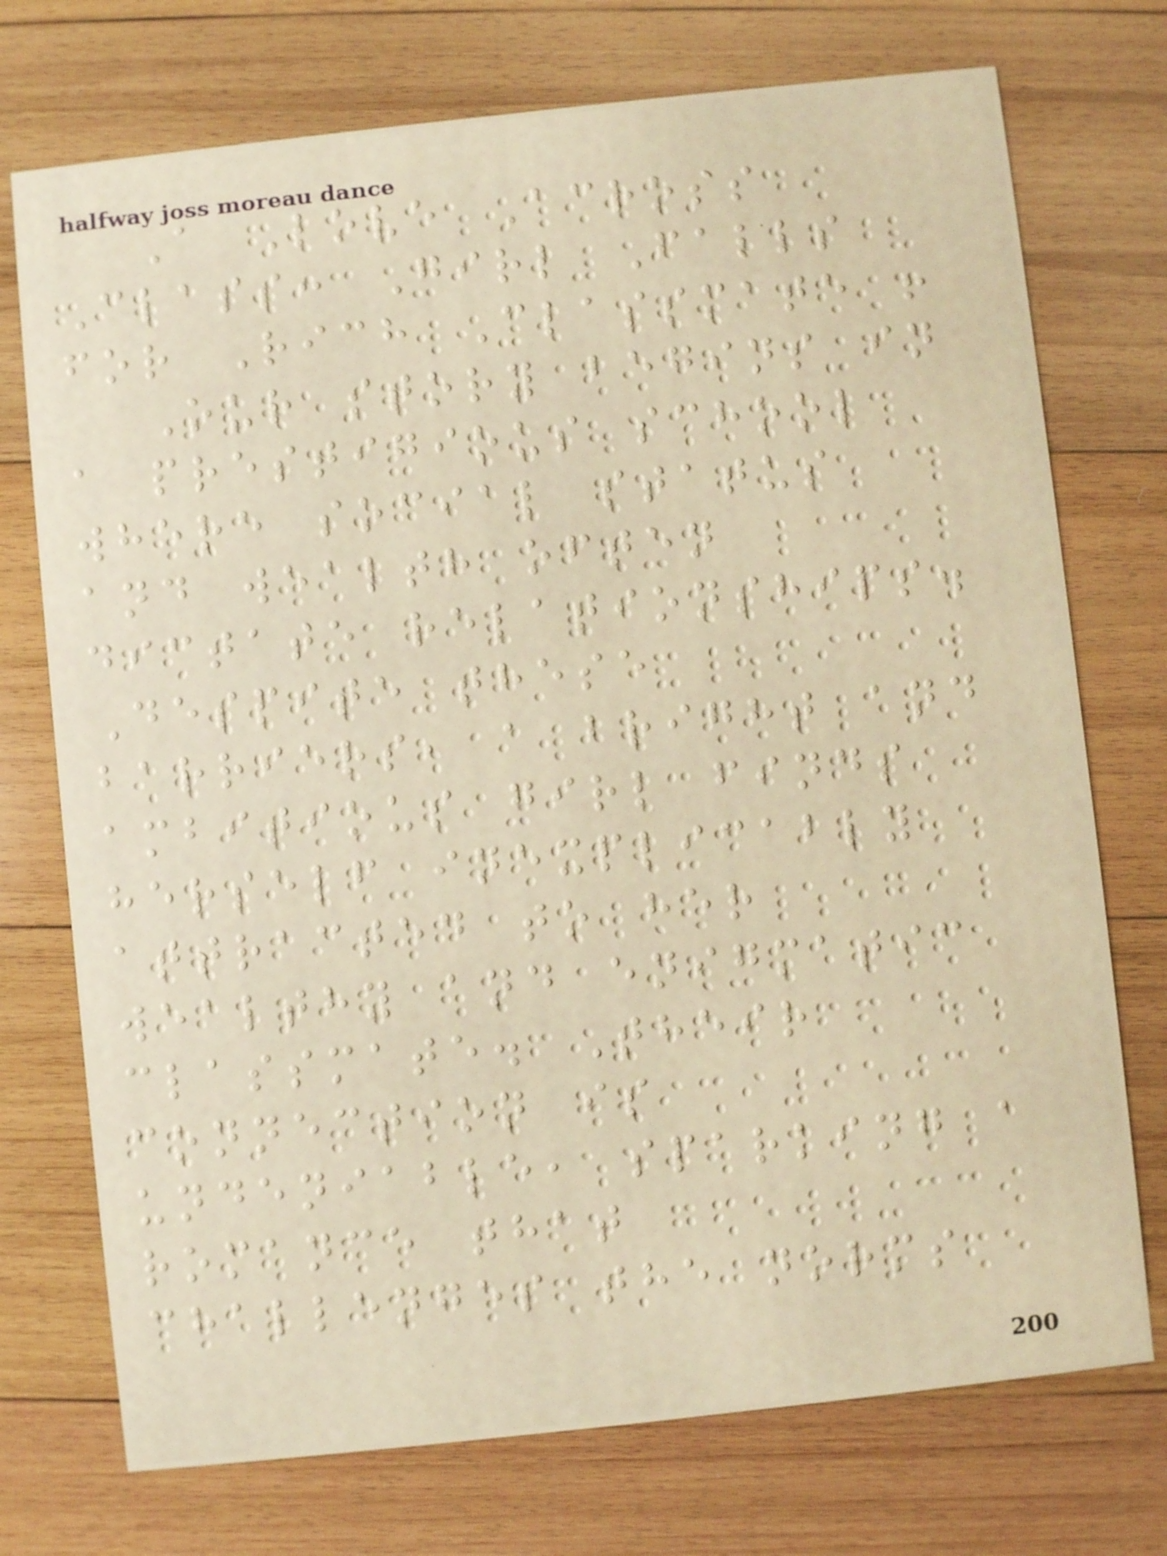A Love Across
Class: Girl Falls
for Rich Classmate !
Our story begins in
a prestigious school
where social status
and wealth often
dictate relationships.
Despite these
barriers, a bright and
ambitious girl finds
herself inexplicably
attracted to her
wealthy and enigmatic
classmate. Their
connection is
undeniable, sparking a
romance that
challenges the norms
